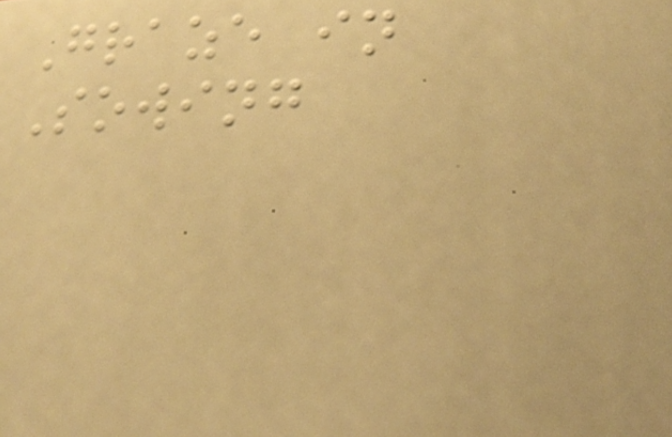Graze in
Sowing
